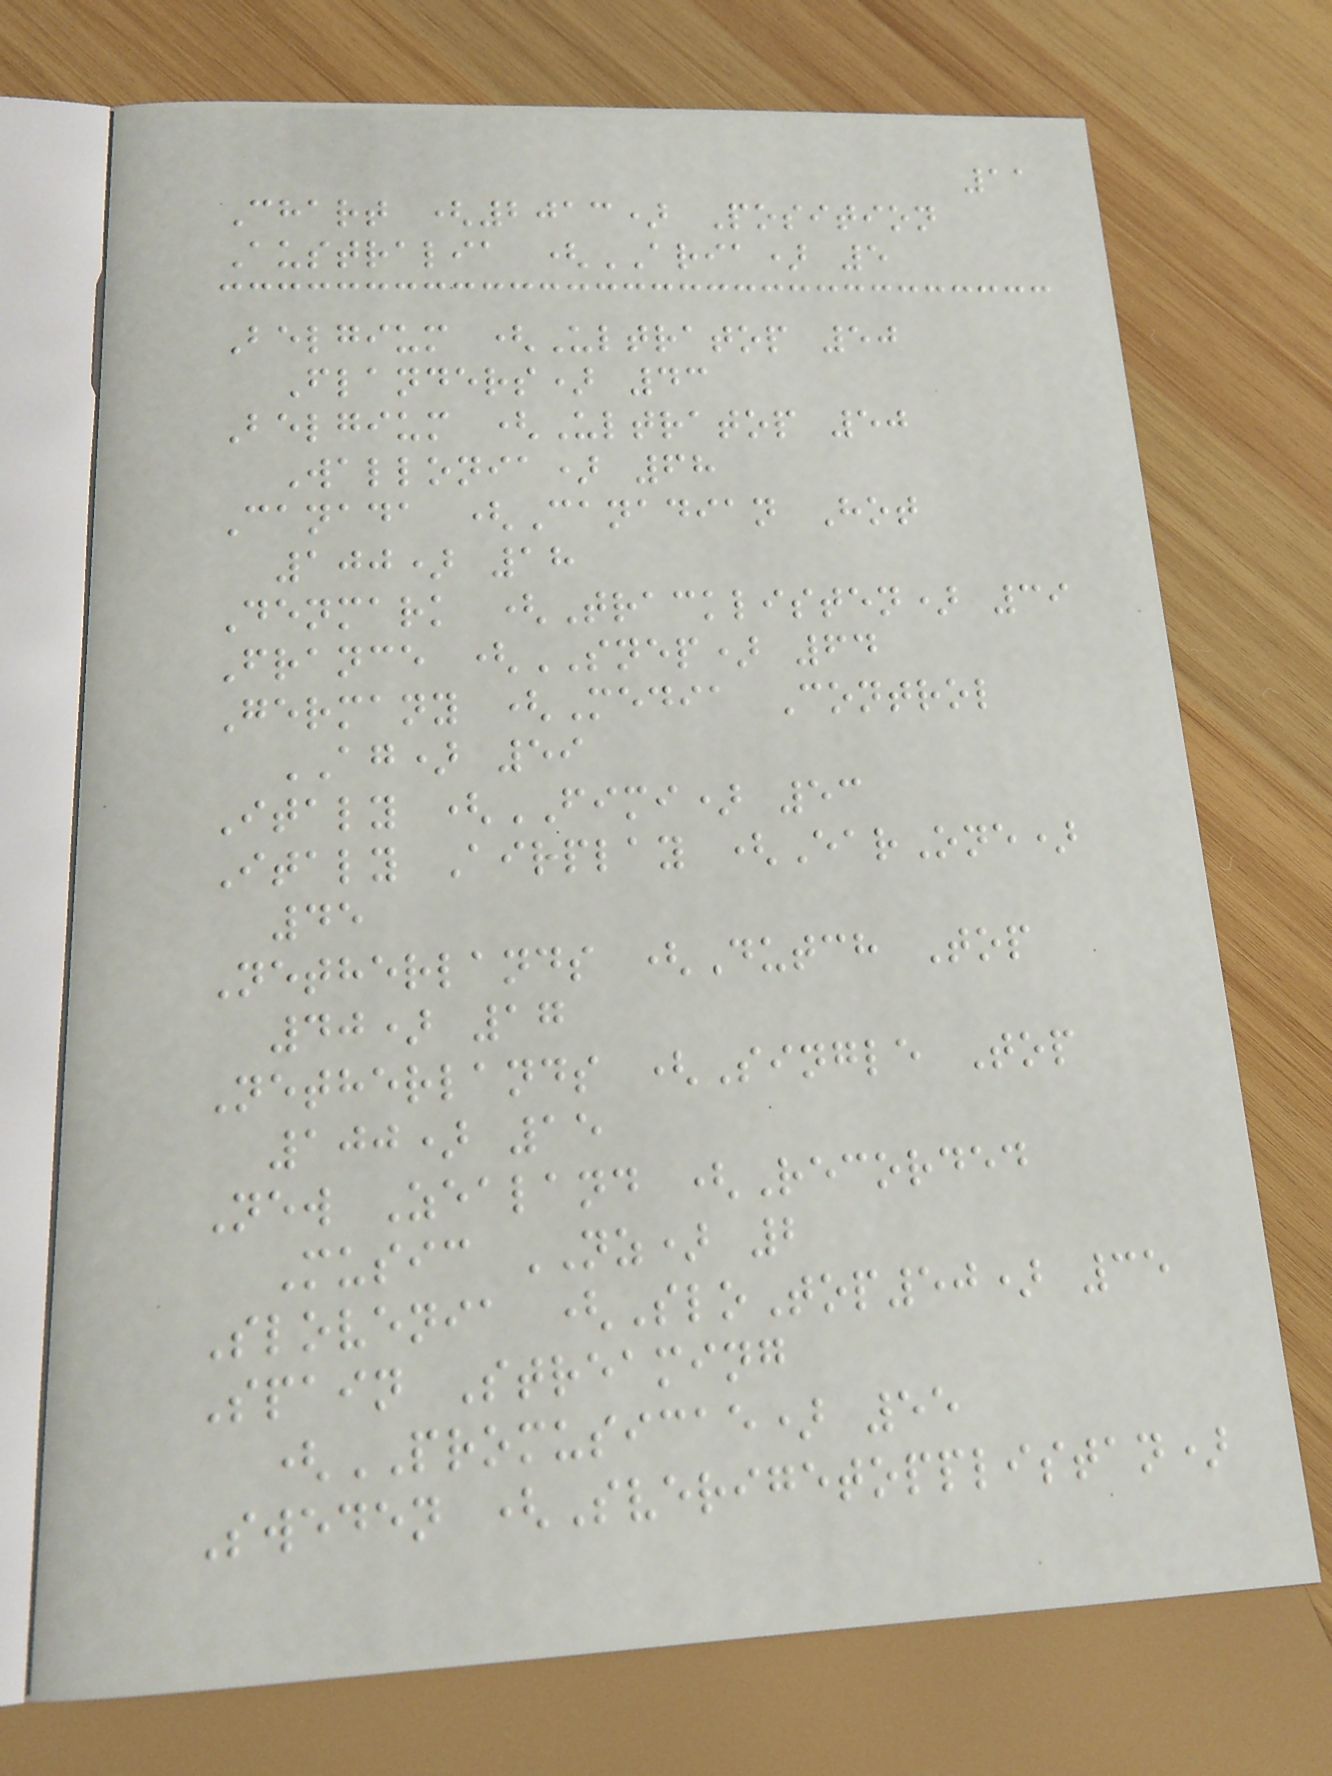11
Chart (2013) Position
Australia (ARIA) 5
Belgium (Ultratop 50
Flanders) 43
Belgium (Ultratop 50
Wallonia) 68
Canada (Canadian Hot
100) 18
Denmark (Tracklisten) 39
France (SNEP) 64
Germany (Media Control
AG) 59
Italy (FIMI) 53
Italy Airplay (EarOne)
45
Netherlands (Dutch Top
40) 17
Netherlands (Single Top
100) 15
New Zealand (Recorded
Music NZ) 2
Slovenia (SloTop50) 35
Spain Streaming
(PROMUSICAE) 55
Sweden (Sverigetopplistan)
